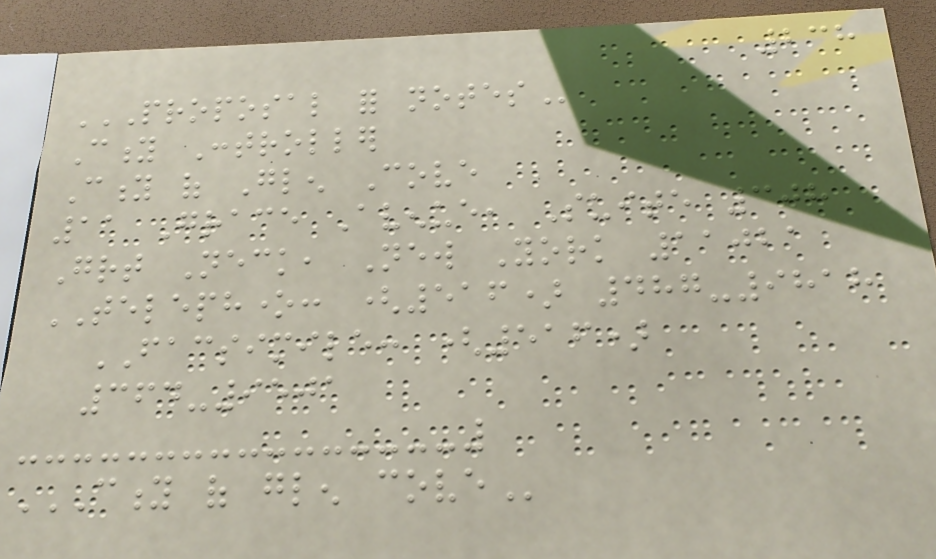238
PROPOSAL FOR NOTES
City Controller
City of Glen Cove
11 Grace Avenue, Suite 308
Great Neck, New York 11021
TELEPHONE: (516) 487-9818
FACSIMILE: (516)
364-9501
CITY OF GLEN COVE
